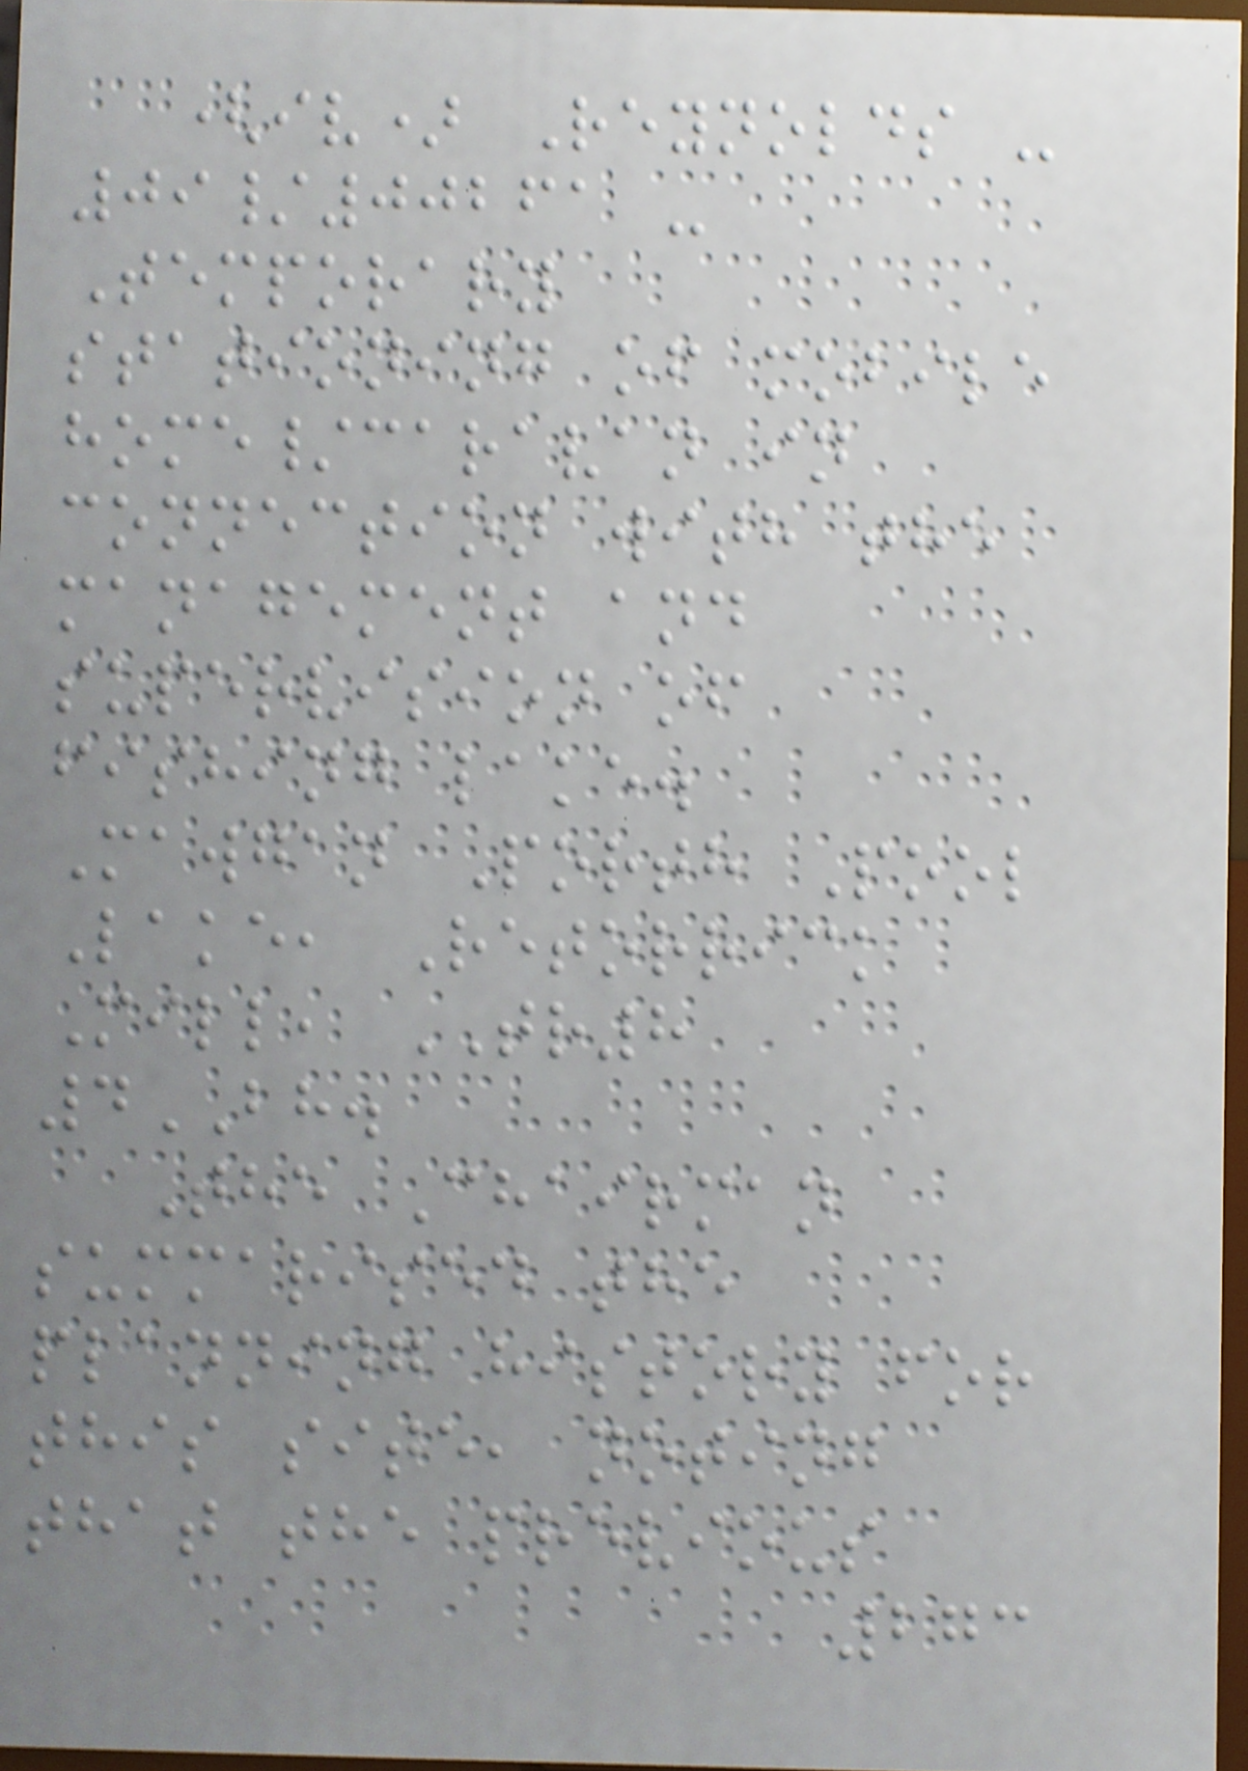(iv) Reynolds -
09/00261 -
Temporary
stationing of mobile
home/caravan in
connection with the
management and
supervision of
fishing lake.
Mawgan Porth Pool
Lake, Retorrick
Mill, TR8
4BH.
The Chairman
summarised the
planning history for
this site, noting
that the previous
273
